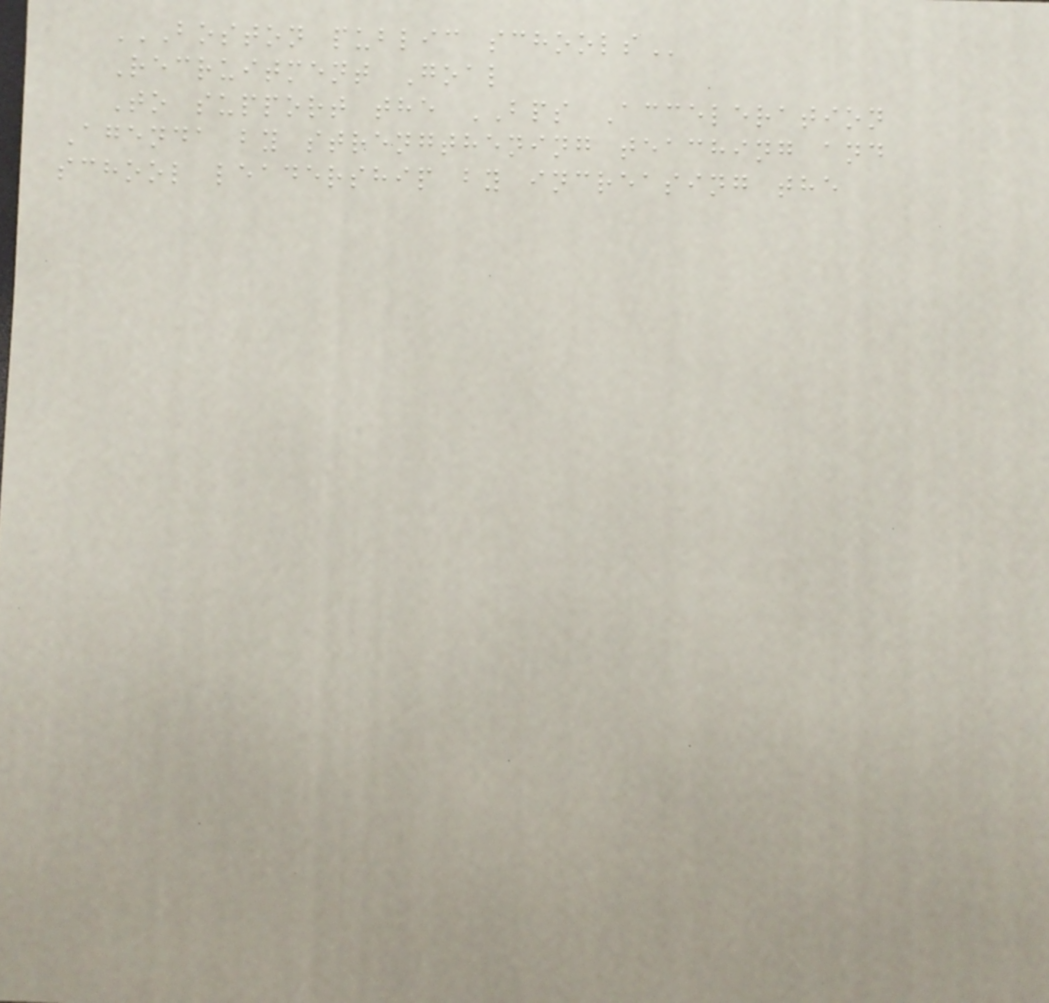BOSTON PUBLIC SCHOOLS
Recruitment Goal
To support the BPS Acceleration
Agenda by strengthening teaching and
school leadership by increasing the
